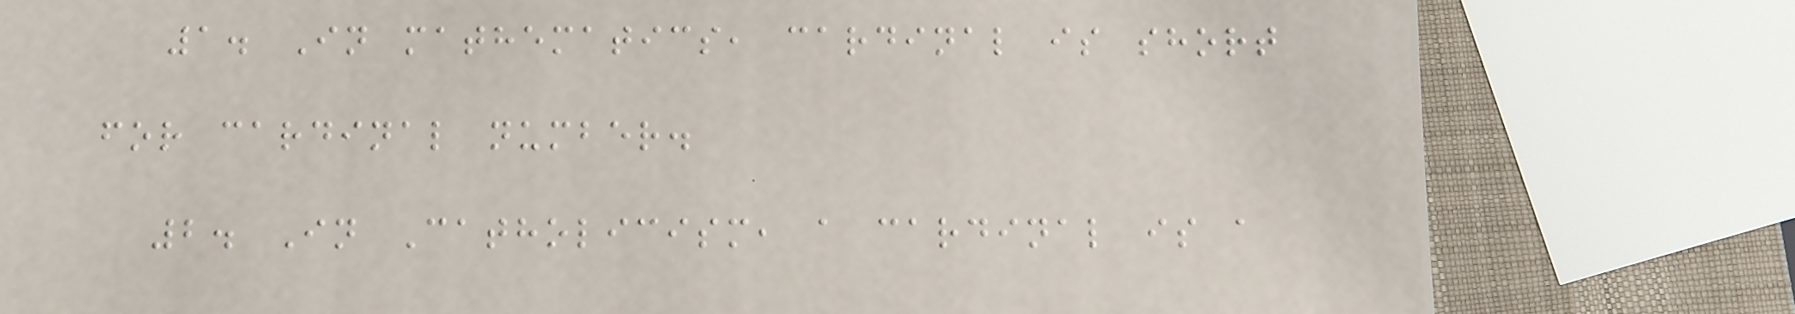1. In mathematics, cardinal is short
for cardinal number.
2. In Catholicism, a cardinal is a
